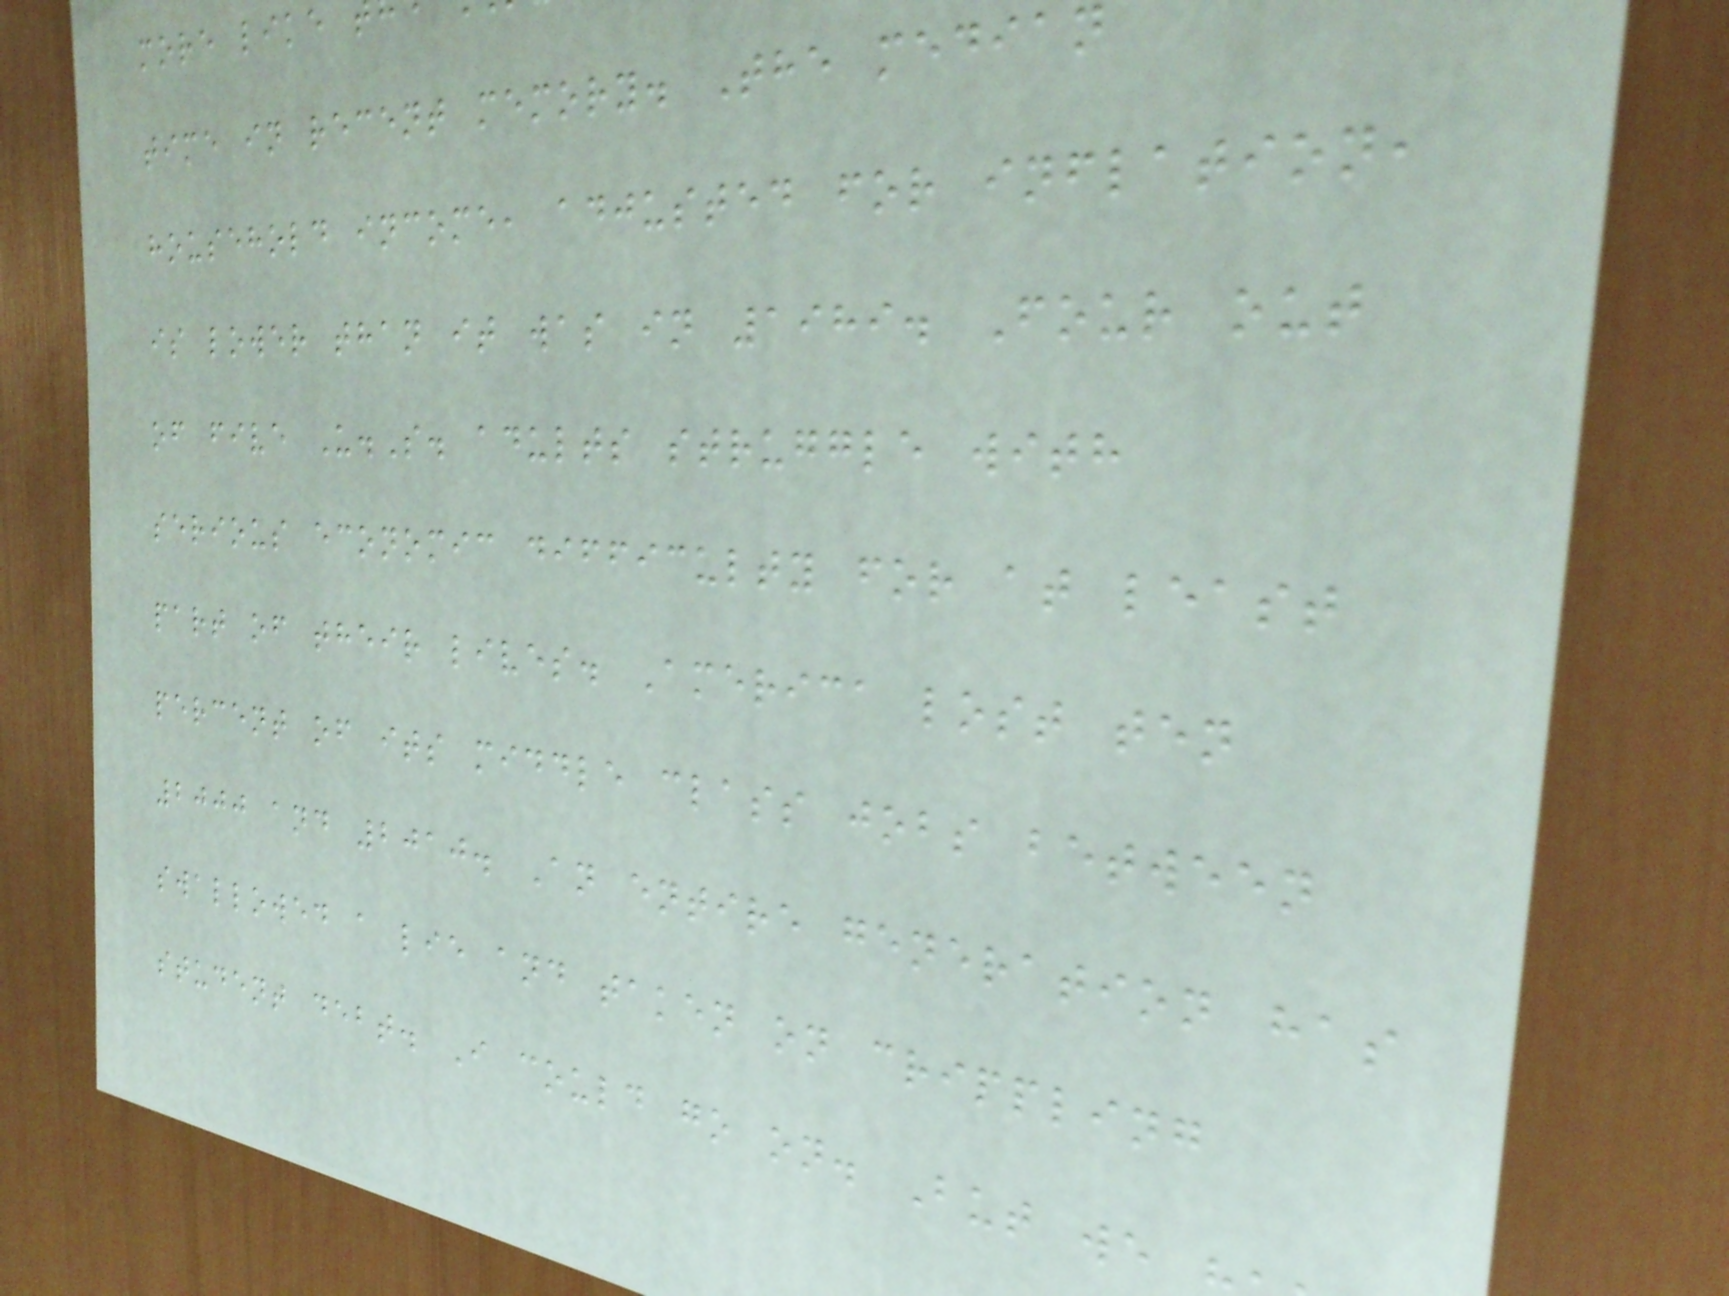time in recent memory. The median
household income, adjusted for inflation,
is lower than it was in 1989. Four out
of five U.S. adults struggle with
serious economic difficulty for at least
part of their lives. America lost ten
percent of its middle class jobs between
2000 and 2010. An entire generation has
swallowed a lie and taken on crippling
student debt. I could go on. But we
